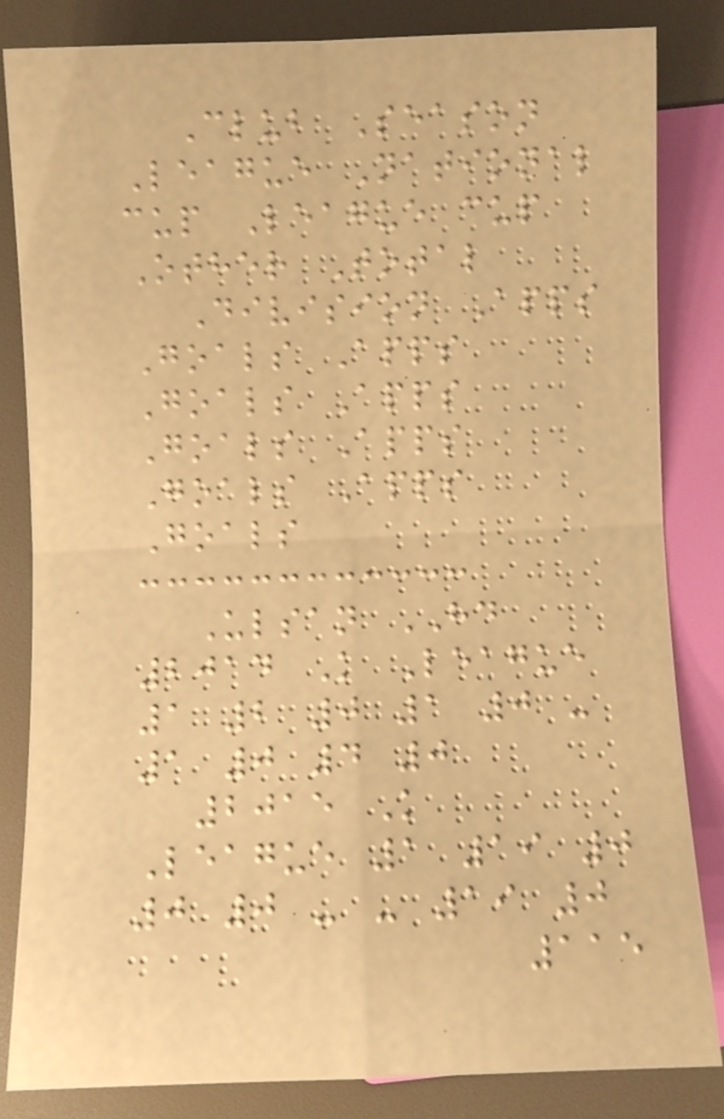Club Season
League National
cup League cup
Other Total
Division Apps
Goals Apps
Goals Apps
Goals Apps
Goals Apps
Goals
Ulsan HD
2014 K League
1 2 0 1 0 -
1 0 4 0
2015 K
League 1 19 0
0 0 - - 19 0
115
